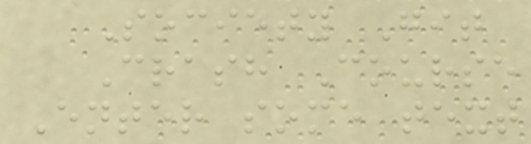Society Git
Crash Course
Enter some text
